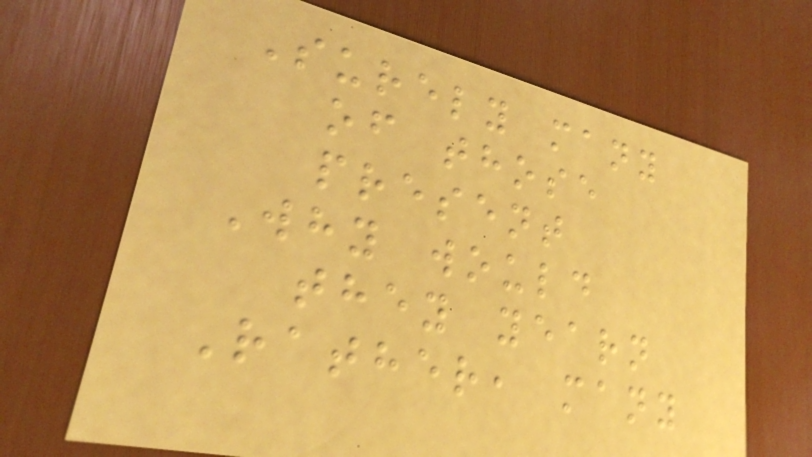Surely many
of those
present
Why would
they yearn
Rather, many
